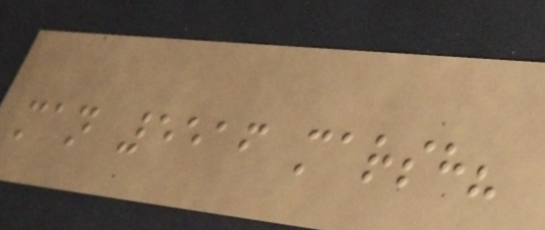man 5516 marsh?
